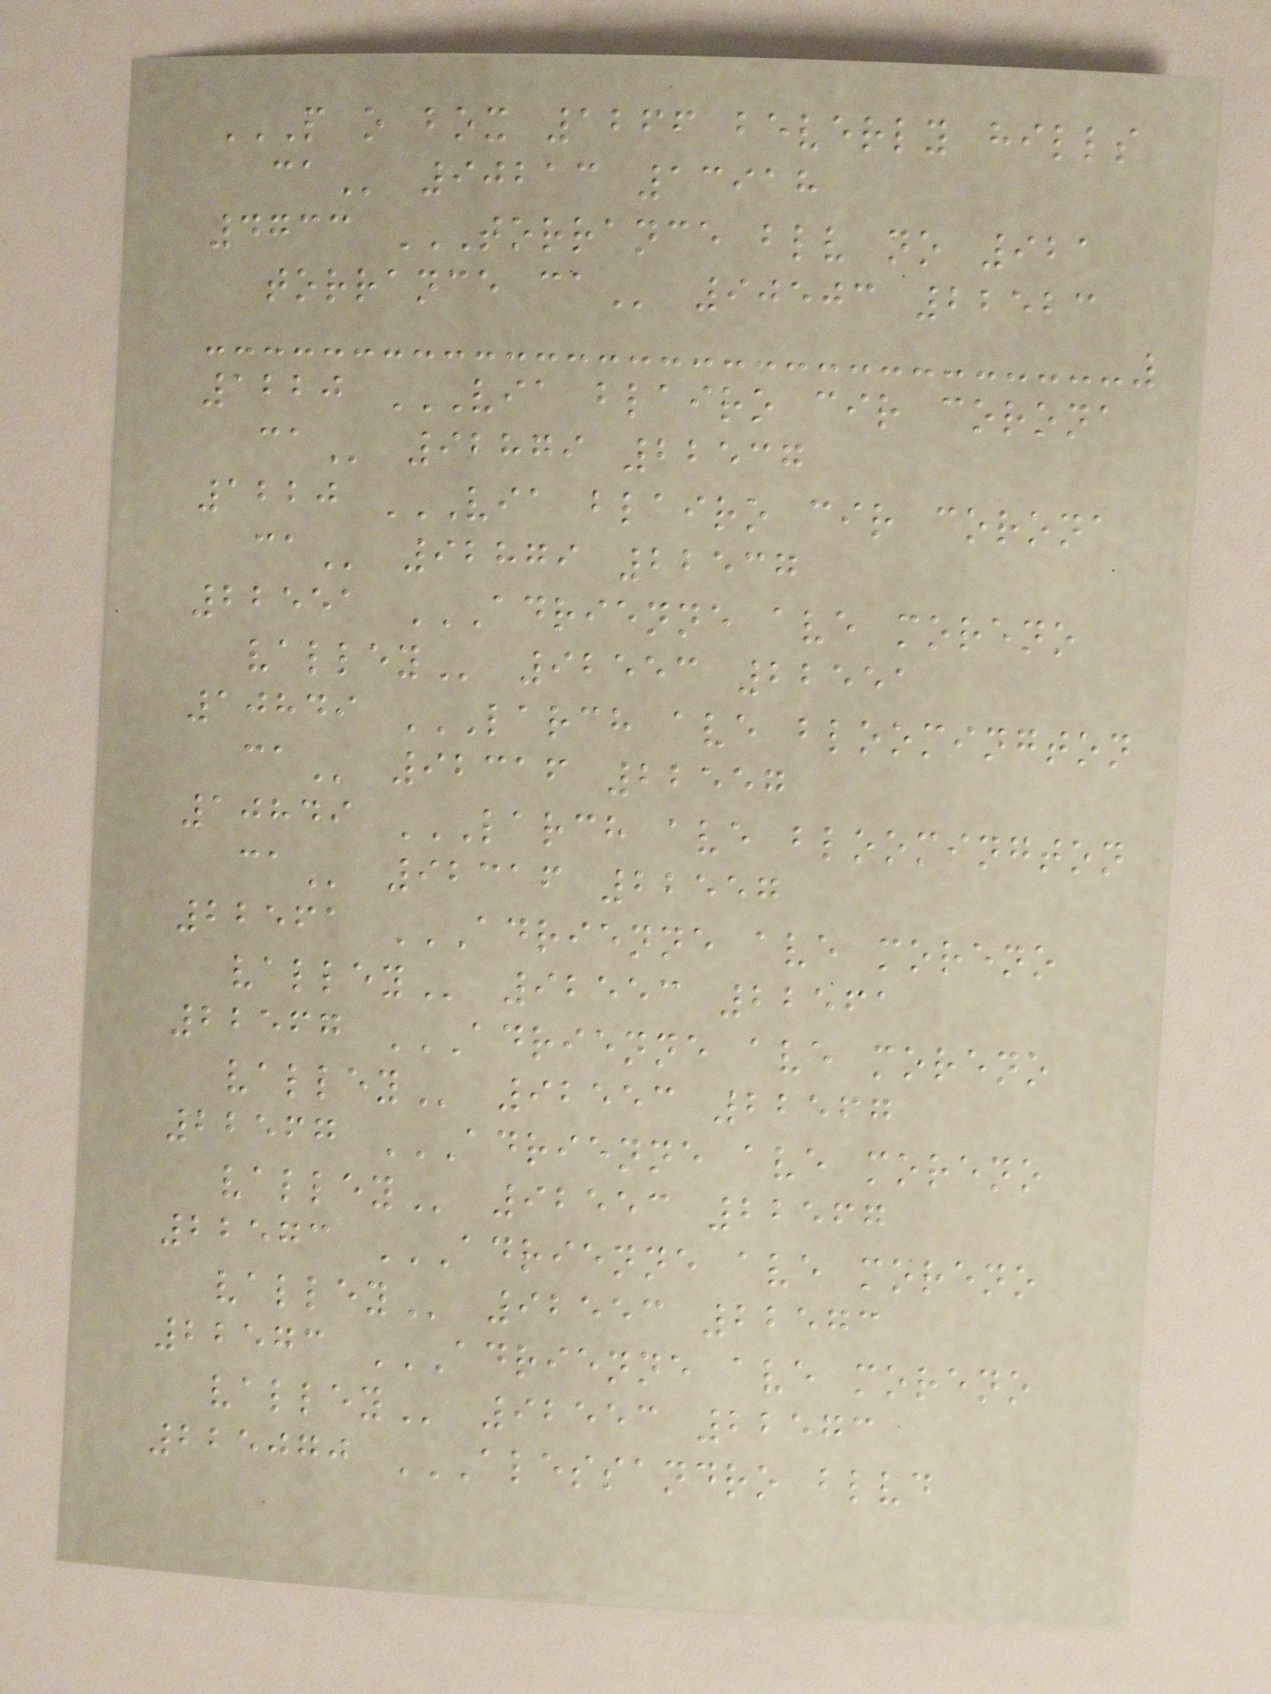P O BOX 1266 BEVERLY HILLS
CA 90213 13918
4733 TORRANCE BLV NO 921
TORRANCE CA 90503 22523
1220 VIA BLAIRO CIR CORONA
CA 92879 22537
1220 VIA BLAIRO CIR CORONA
CA 92879 22537
22551 ADRIENNE AVE MORENO
VALLEY 92553 22551
10849 LARCH AVE BLOOMINGTON
CA 92316 22557
10849 LARCH AVE BLOOMINGTON
CA 92316 22557
22561 ADRIENNE AVE MORENO
VALLEY 92553 22561
22567 ADRIENNE AVE MORENO
VALLEY 92553 22567
22567 ADRIENNE AVE MORENO
VALLEY 92553 22567
22573 ADRIENNE AVE MORENO
VALLEY 92553 22573
22573 ADRIENNE AVE MORENO
VALLEY 92553 22573
225070 ALESSANDRO BLVD
